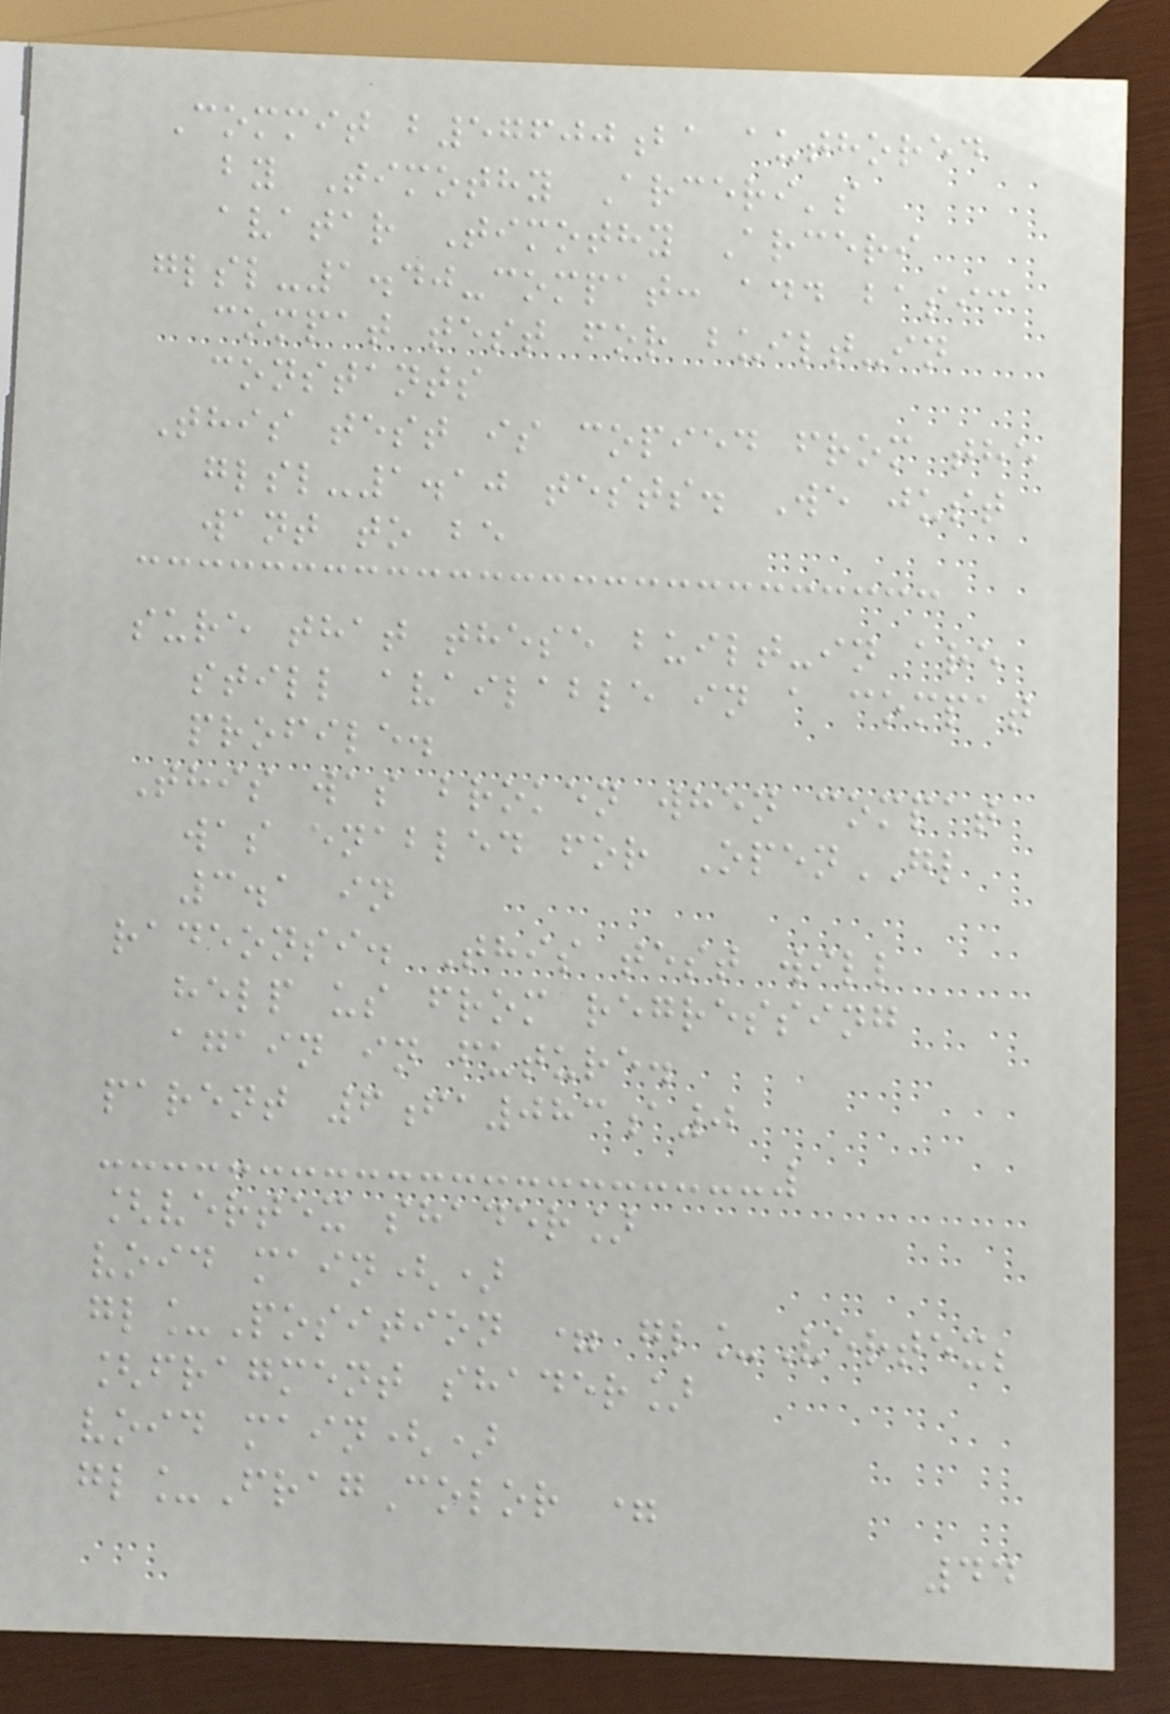Commit b57600ba authored
by Timothy Arceri's
avatar Timothy Arceri
glsl-1.40-compat: add basic
compat test for built-in
constants
This test is copied from the
glsl-1.10 tests. We just
want to be
sure that these built-in are
still available in a compat
profile.
This was broken when compat
was enabled for OpenGL
3.1 in
radeonsi. This test will
help us from regressing
again in future.
parent 6fa083a0
[vertex shader]
void main()
gl_Position = gl_Vertex;
[fragment shader]
void main()
gl_FragColor =
44
